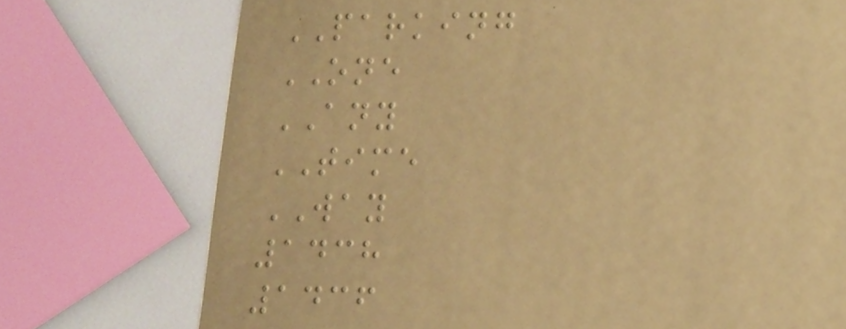PARKING
ONE
ANY
TIME
WAY
1438
1436
